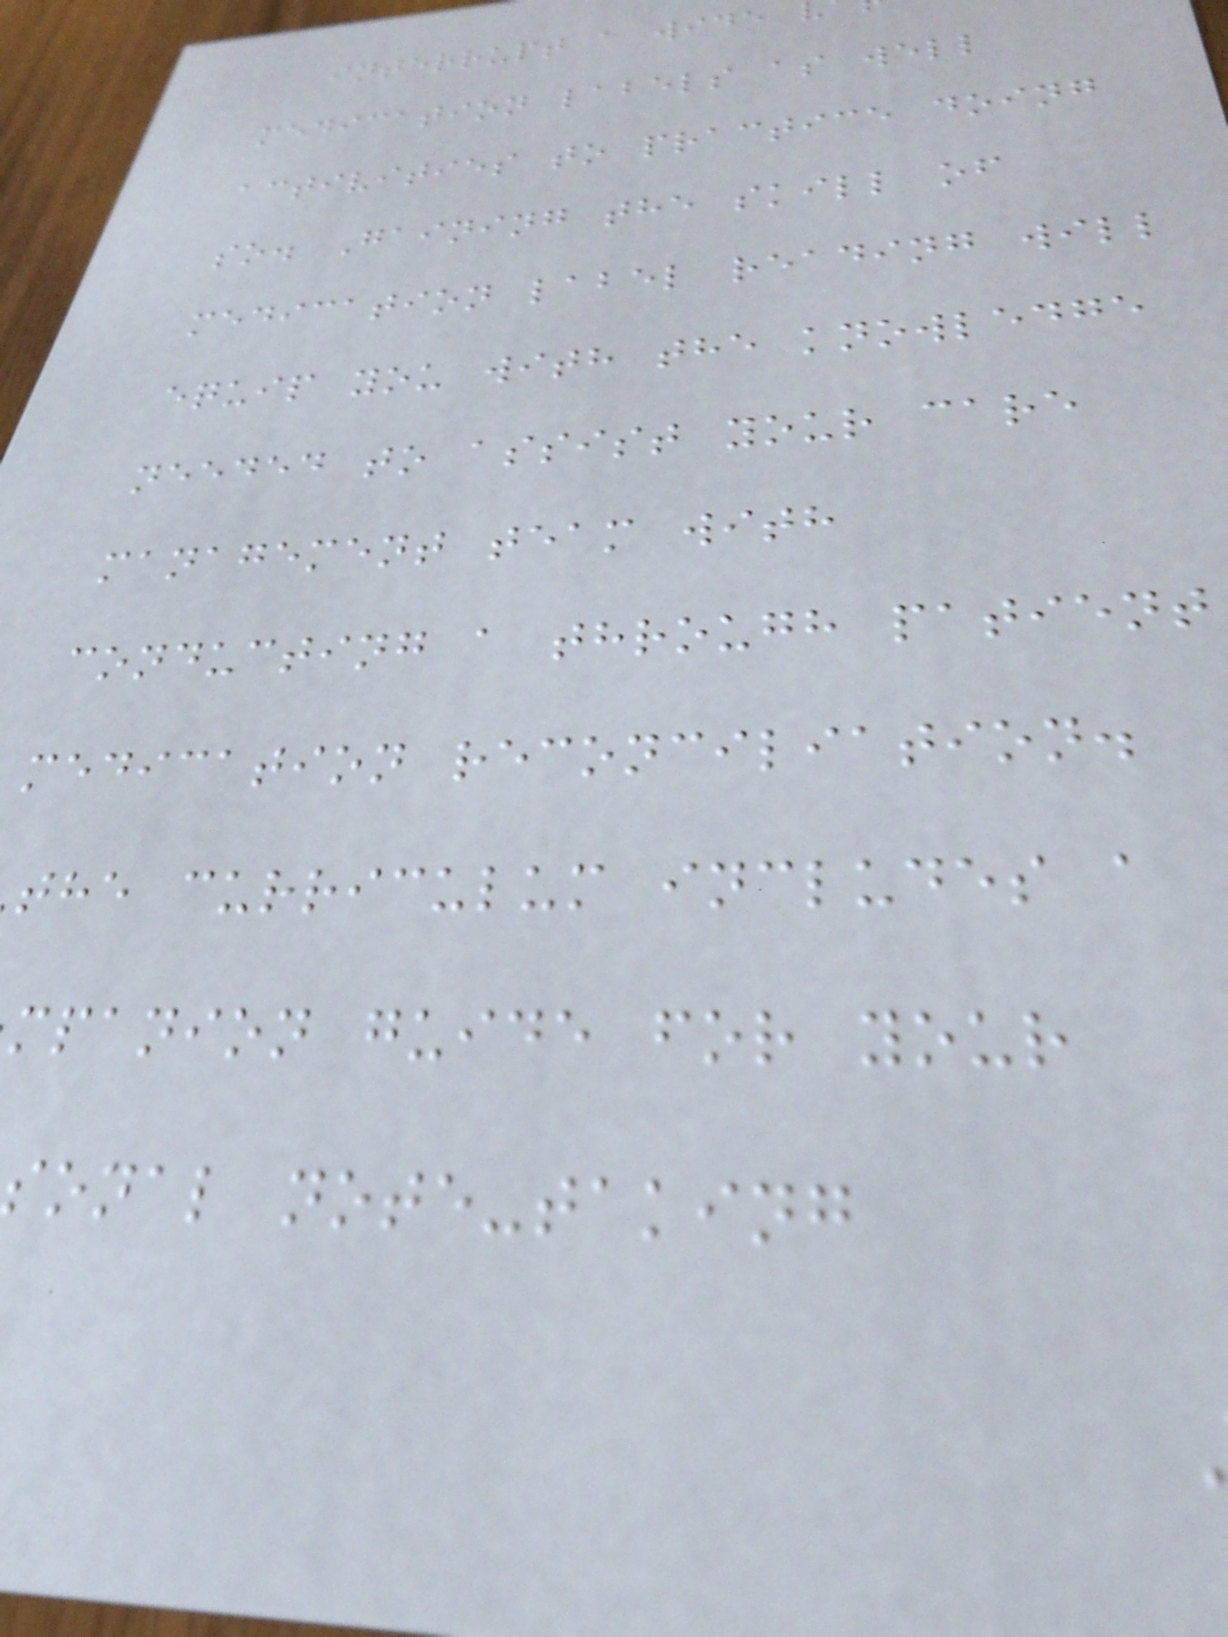interrupt a wide
medication labels as well
activities to practice doing
so. Gaining the skill of
medication label reading will
equip you with the knowledge
needed to assist your care
management team with
conducting a through patient
medication reconciliation.
the curriculum includes a
mpanion guide for your
onal note-taking
